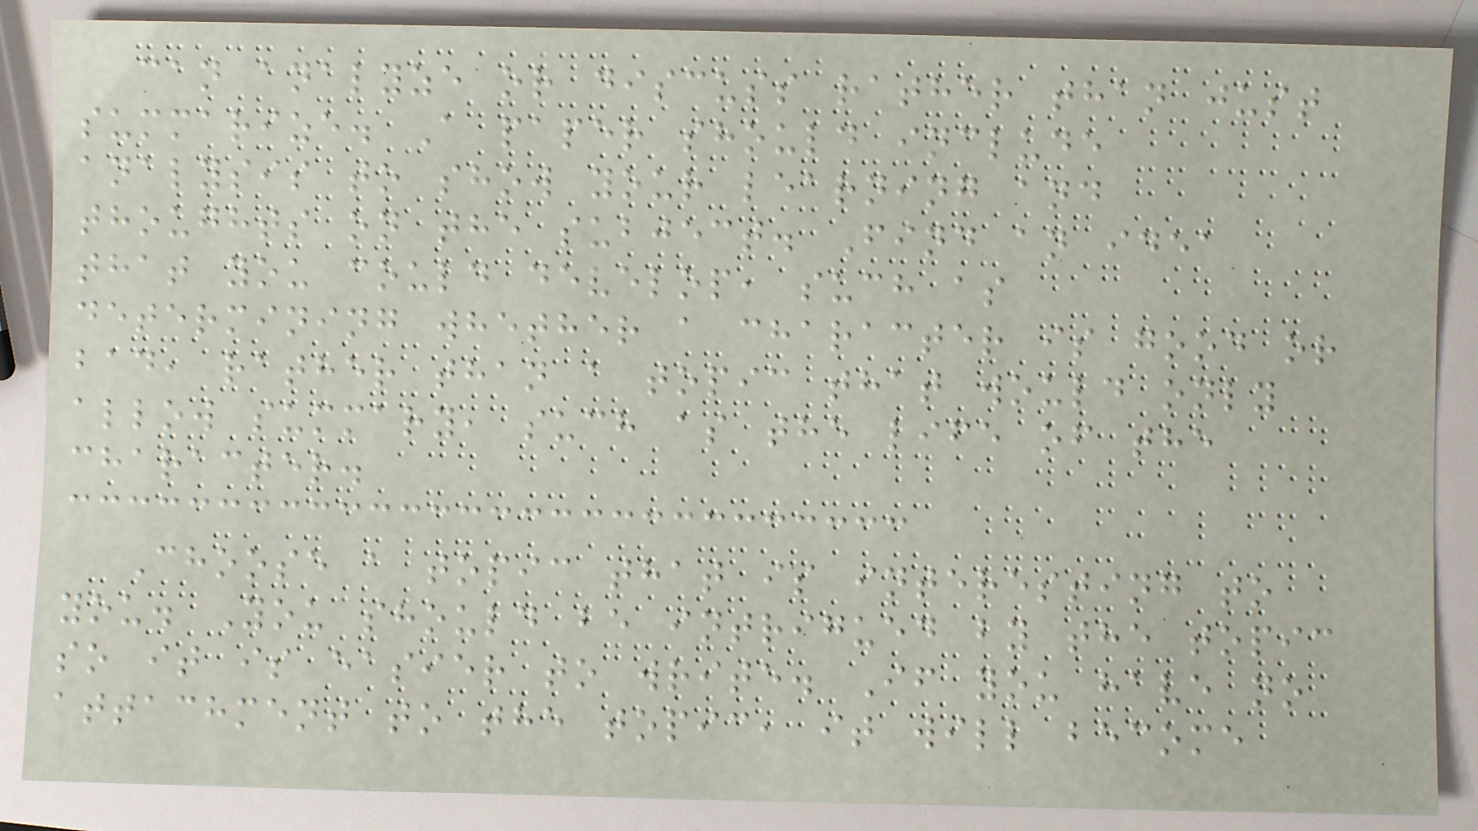can analyze or discuss rather than just
summarize. A paper should include
analysis to show your learning and
thoughts on the subject. Find an idea
that you could develop, such as
determining whether a character is good or
bad, rather than a topic that would only
allow summary, such as the life of the
character.
Choose a topic that is interesting to
you. You should be intrigued by the topic
so it is easier to write. If you have no
attachment to the topic, it will become
